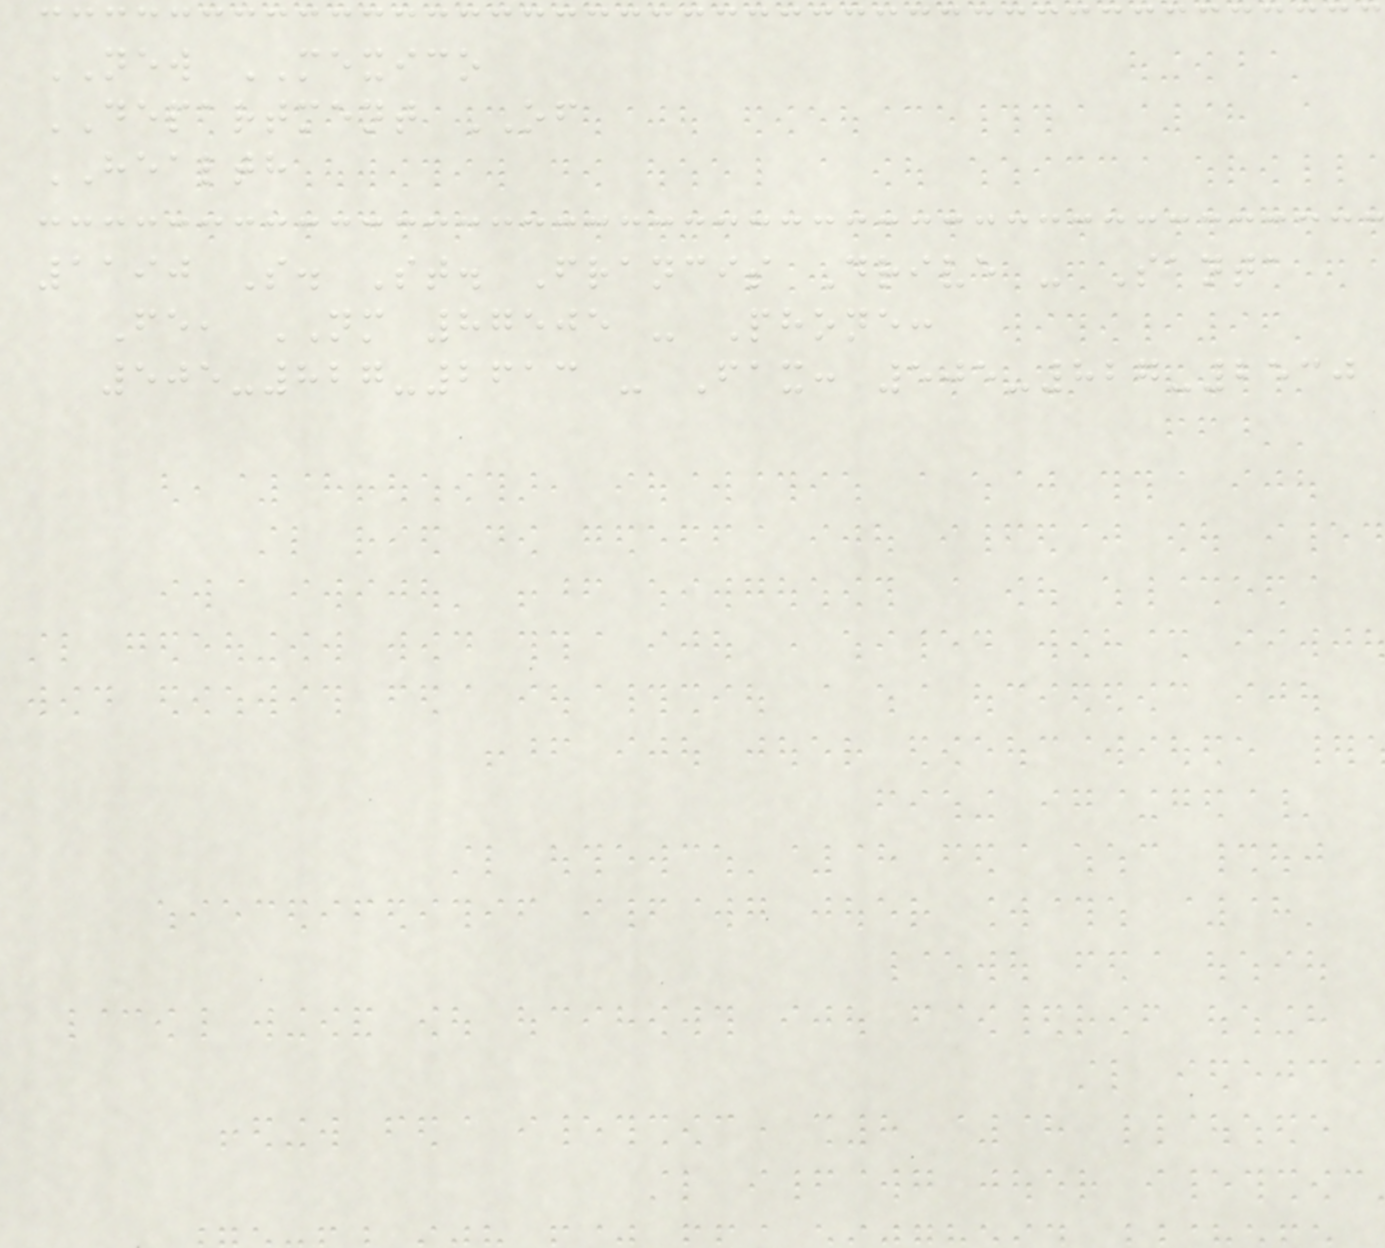NEW MEXICO
DEPARTMENT OF
HEALTH
1190 S. St. Francis Drive - Santa
Fe, NM 87505 - Phone:
505-827-2613 - Fax: 505-827-2530
